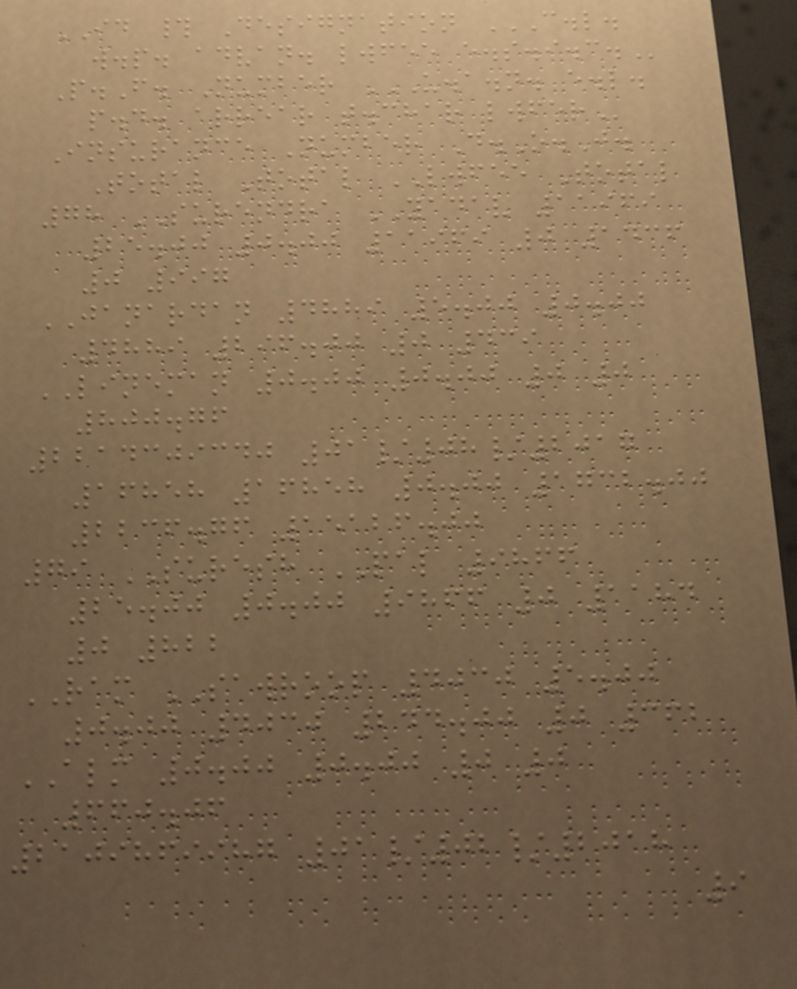ID # Designation C.L.
W.P. ADVAN. LWFEE E.S.I.C.
P.F. Number U.A.N. E.L.
P.D. ARREAR T.CHAR LWFER
Insurance Number D.O.J.
Total Total LWFEE Total
78 SURENDRA YADAV 11969
25.00 0.00 11969 0 1436
0 997
JANARDAN 4889 5.00 0.00
4889 296.00 0 439
LINEMAN 0.00 0.00 0 0
800.76
2214309340 01/08/2017
16858 16858 0.00 1732.00
2236.76 15126.00
79 SURESH PAL 9866
25.00 0.00 9866 0 1184
0 822
RAM SAWROOP 4030 5.00
0.00 4030 244.00 0 362
ALM 0.00 0.00 0 0
660.06
2109869987 01/02/2018
9
